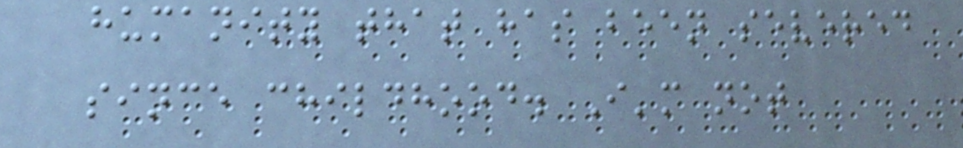humanity that has been severed
since childhood. I'm not
